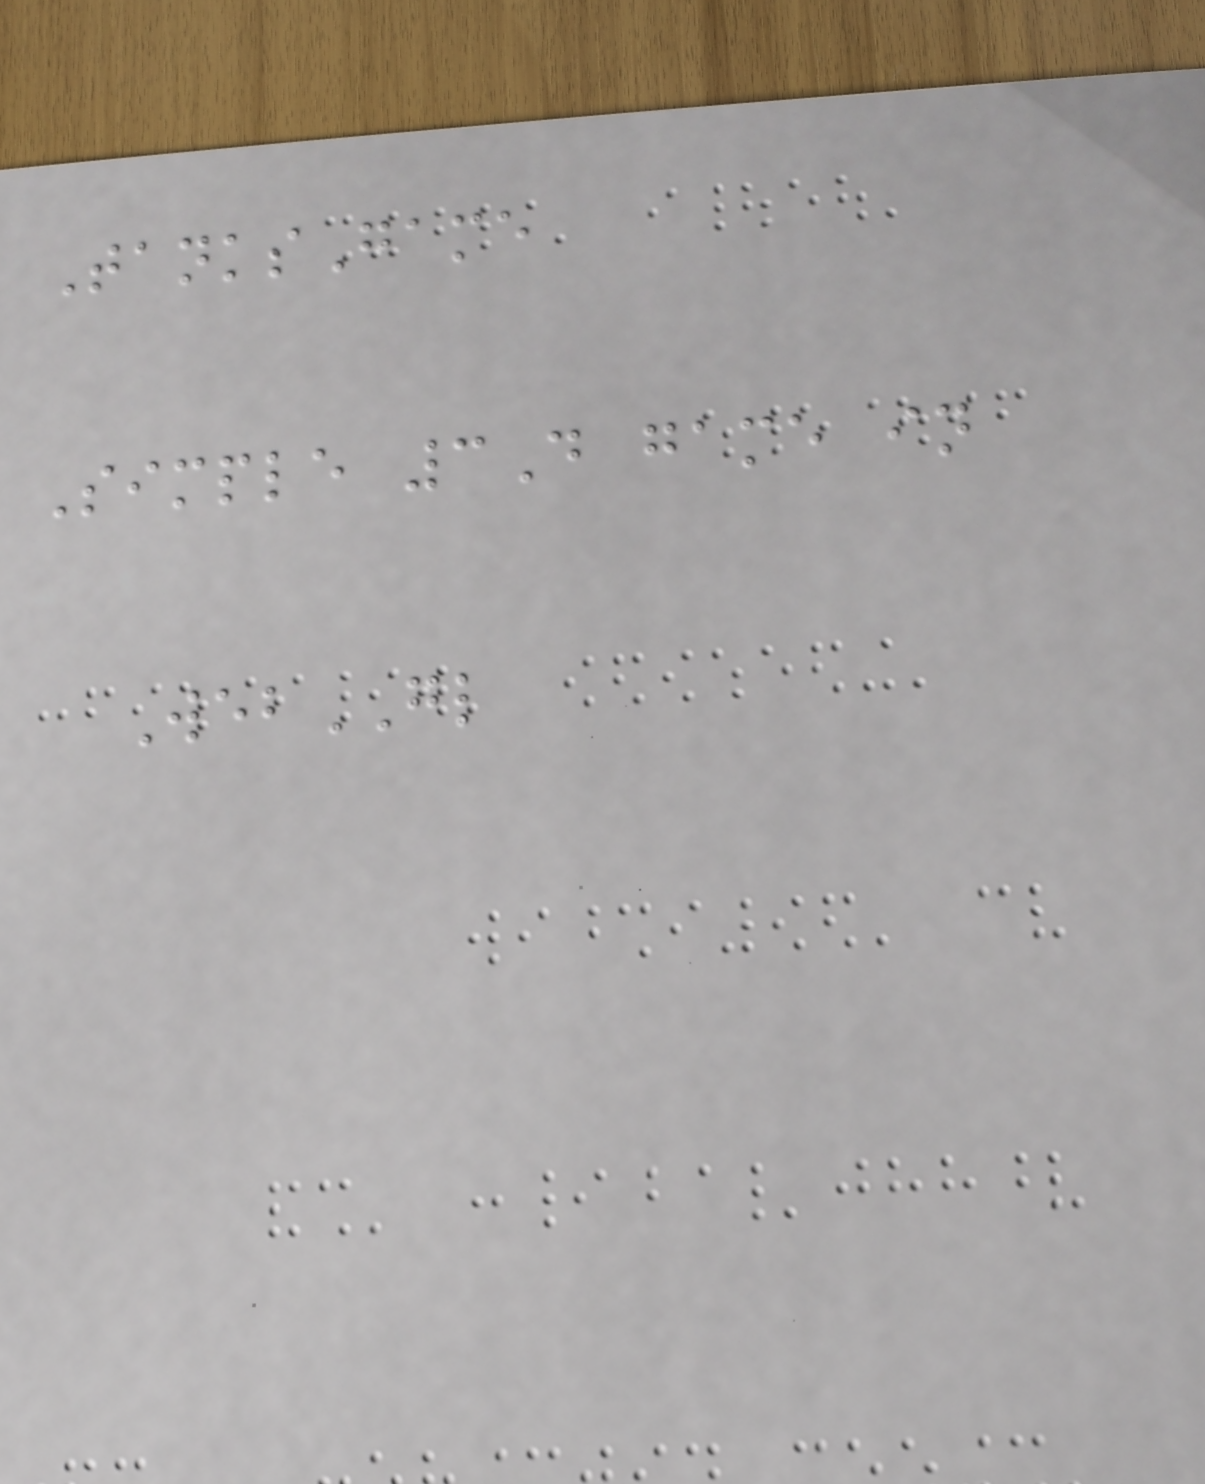TanksGame
Simple 3D game in
WebGL
